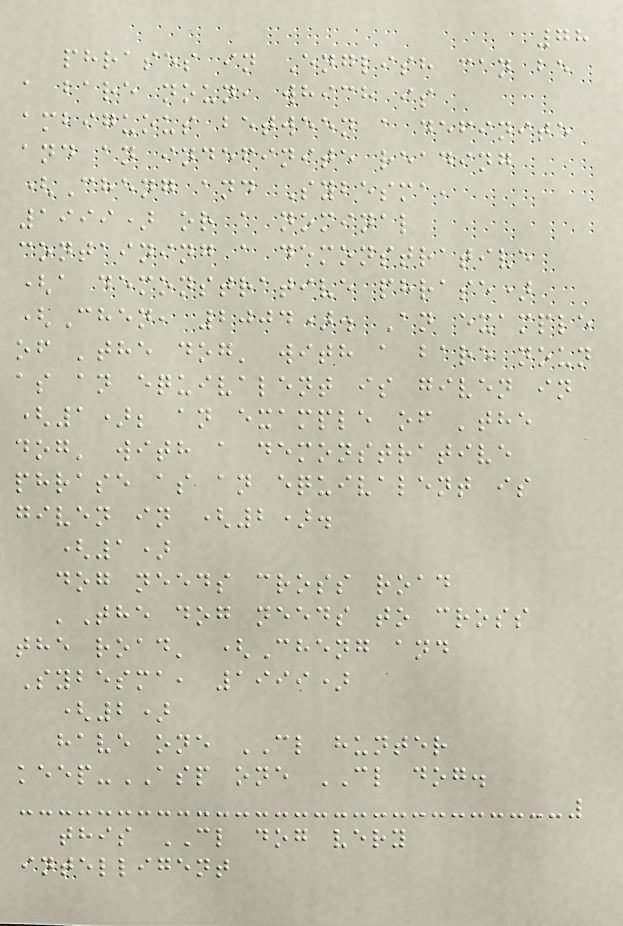78
phrases in English can be
a bare noun, which is
ambiguous between a definite
and an indefinite reading
(Cheng and Sybesma,
1999) or a nominal
containing a demonstrative
(a demonstrative phrase)
(Chen, 2004). An example
of 'the dog' with a bare noun
as an equivalent is given in
(1); an example of 'the
dog' with a demonstrative
phrase as an equivalent is
given in (2).
(1)
dog needs cross road
'The dog needs to cross
the road' (Cheng and
Sybesma, 1999)
(2)
have one CL hunter
keep-ASP one CL dog.
this CL dog very
intelligent
